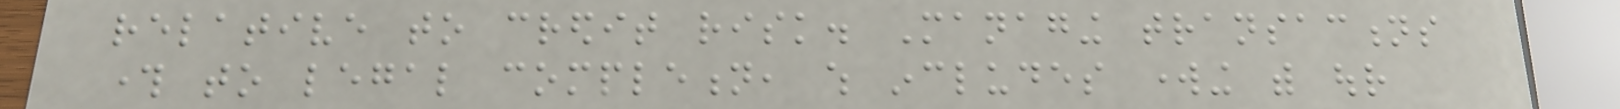relative to credit risk. Managing transactions
through to legal completion, which includes working with our
